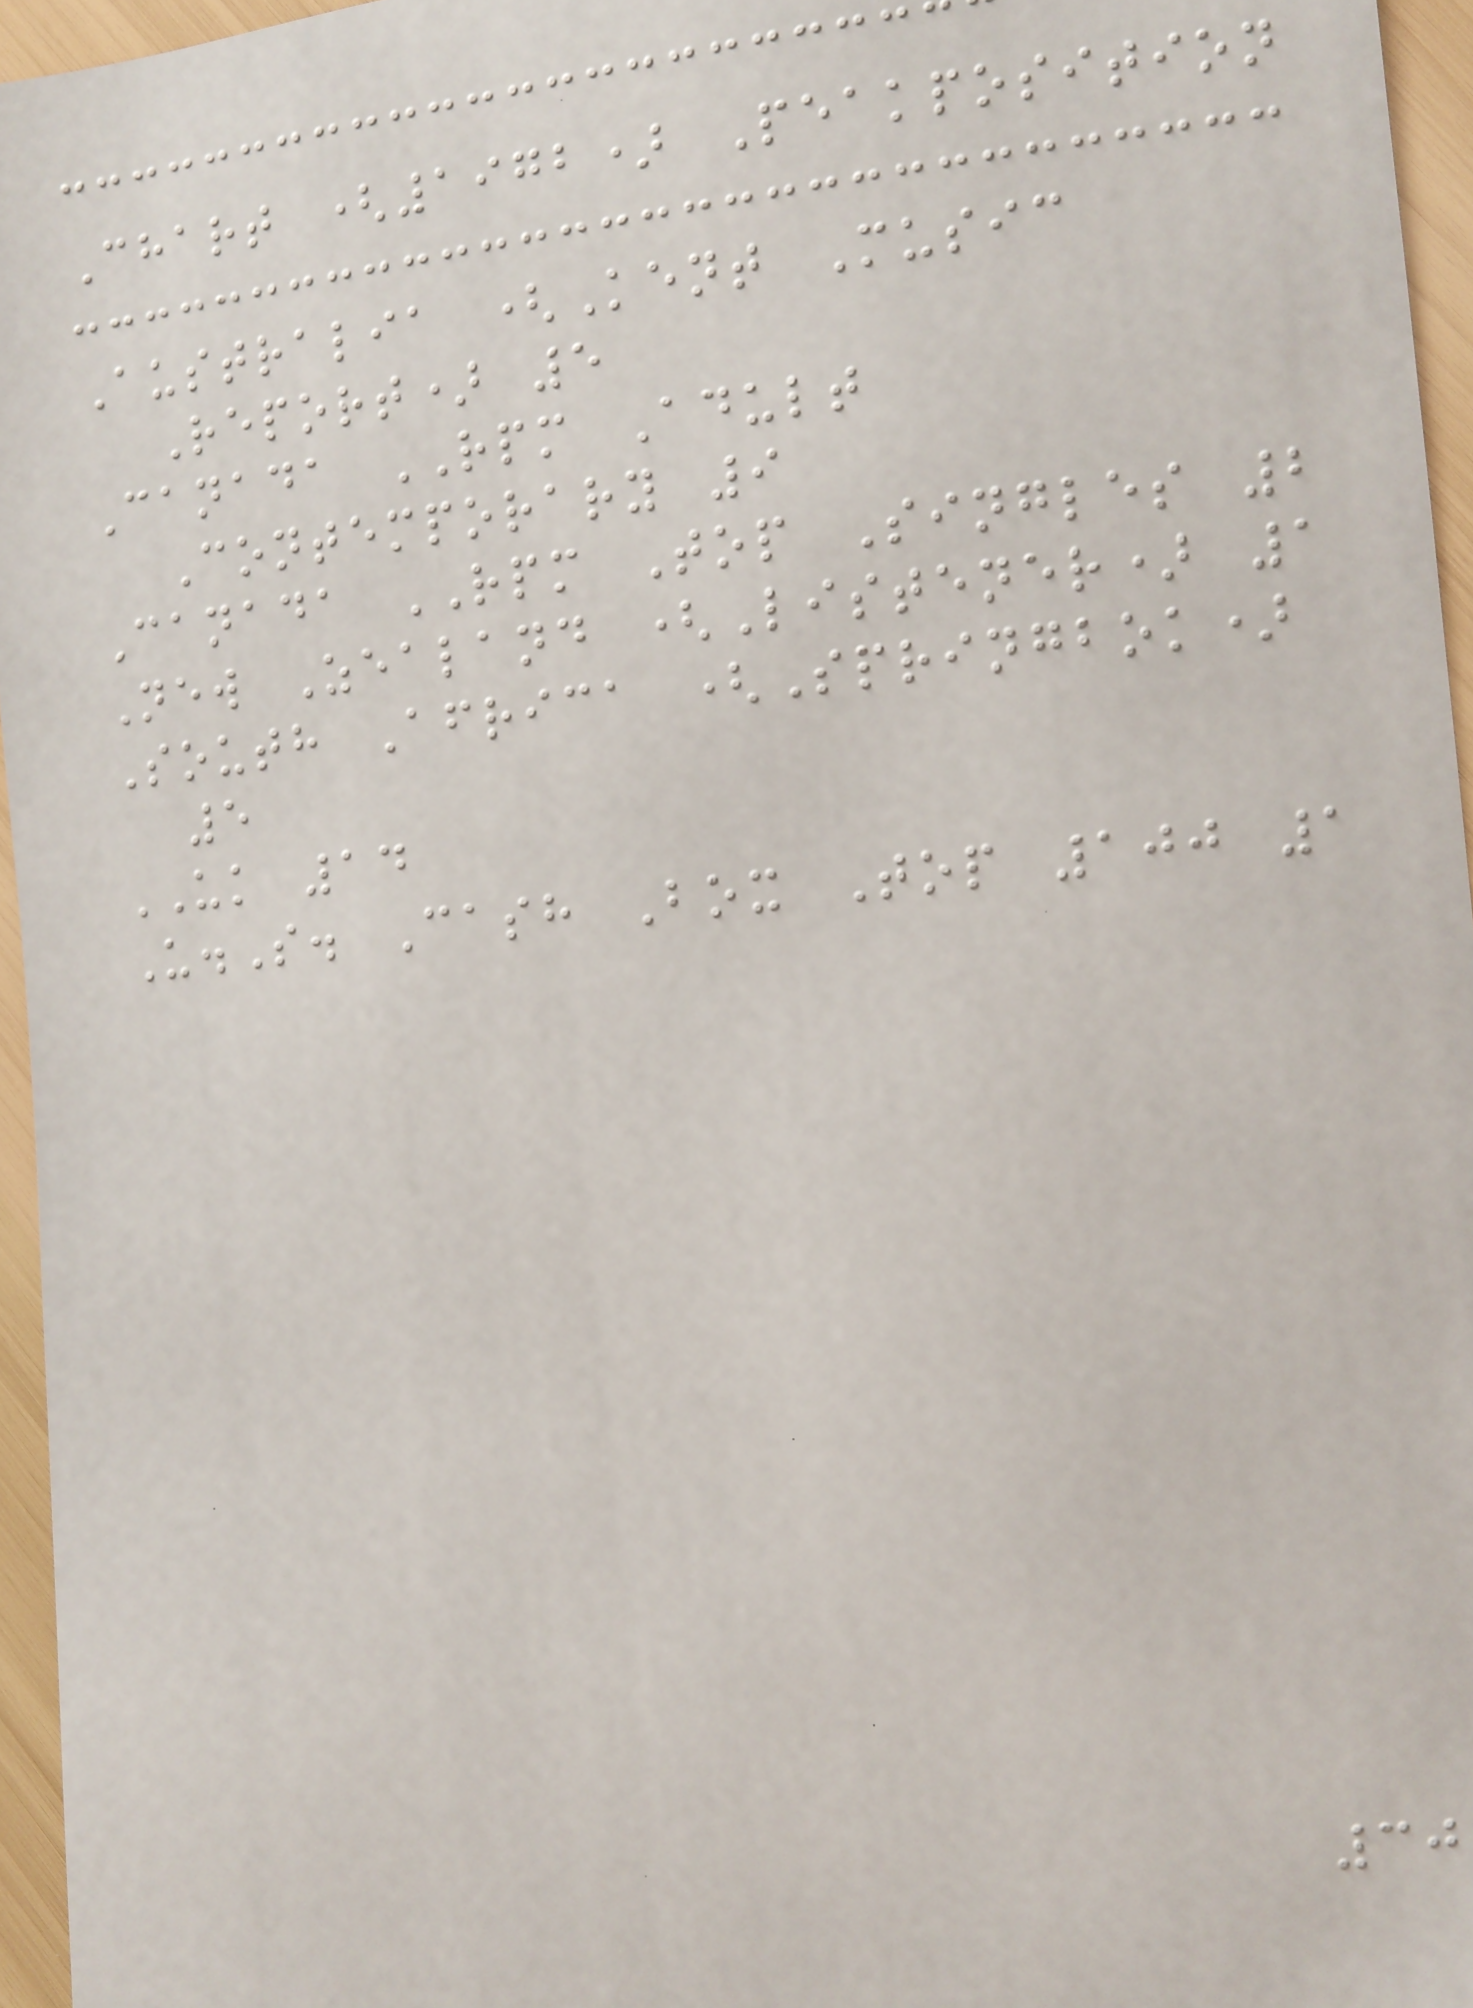Chart (1972) Peakposition
Australia (Kent Music
Report) 5
Canada RPM Adult
Contemporary 9
Canada RPM Top Singles 2
New Zealand (Listener) 1
South Africa (Springbok)
5
UK 14
U.S. Cash Box Top 100 1
30
